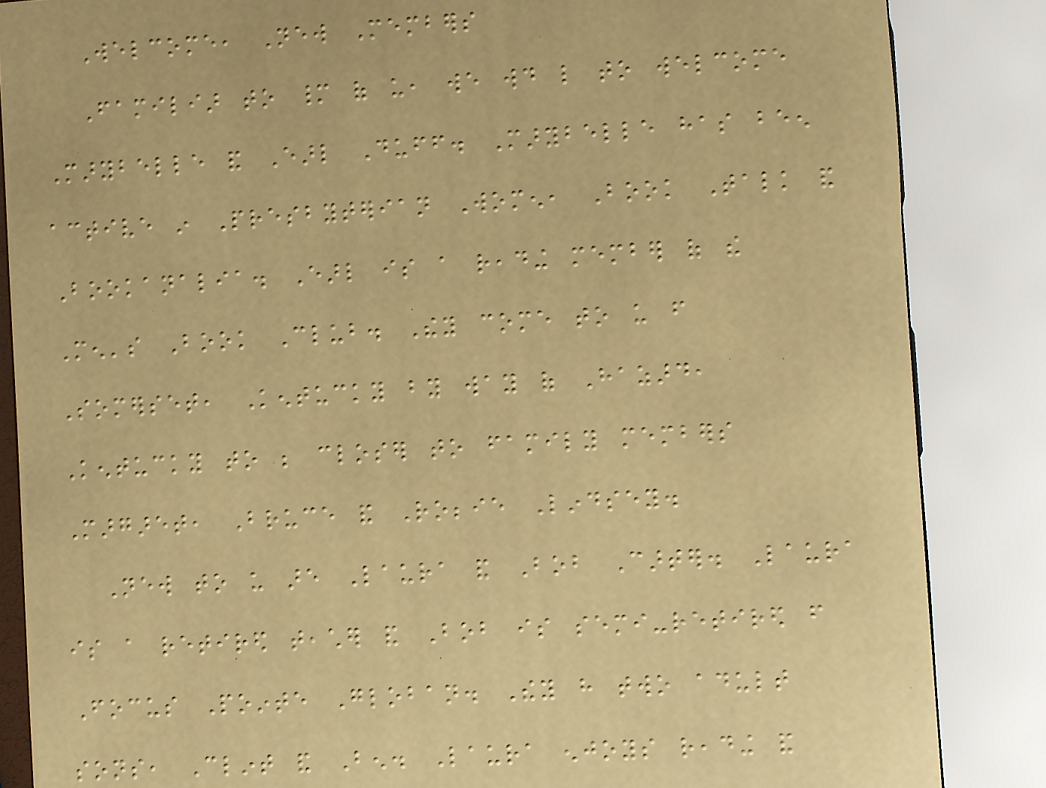Welcome, New Members
Familiar to many of us, we would like to welcome
Marybelle and Earl Duff. Marybelle has been
active in Presbyterian Women, Book Talk and
Bookanalia. Earl is a reading member of the
Men's Book Club. They come to us from
Somerset, Kentucky by way of Hazard,
Kentucky to be closer to family members
Margaret, Bruce and Robbie Lindsey.
New to us are Laura and Bob Carter. Laura
is a retired teacher and Bob is semi-retired from
Focus Pointe Globan. They have two adult
sons, Clint and Ben. Laura enjoys reading and
